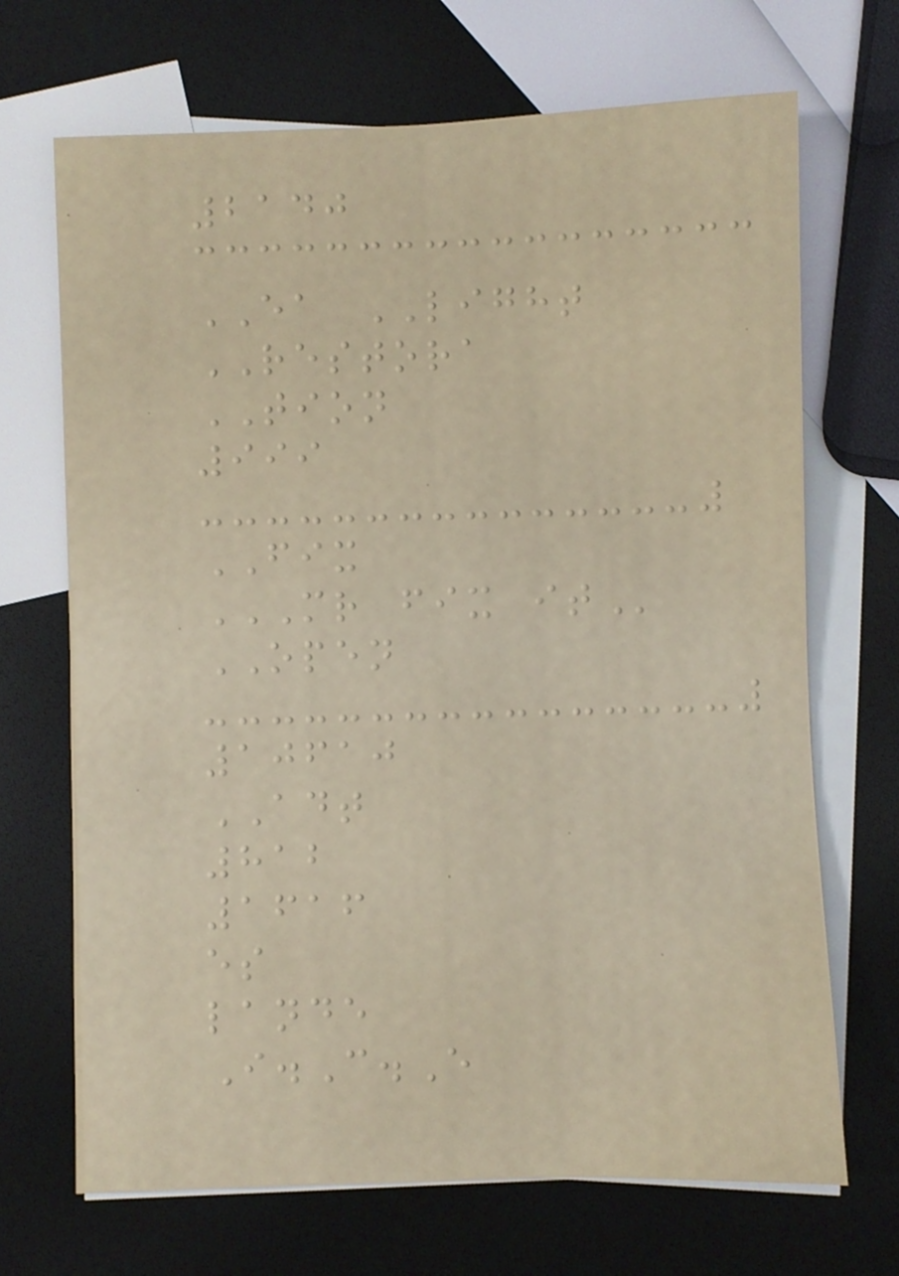2140
EA LIGHT
RESTORA
TION
999
FIX
MR FIX IT
OPEN
10610
ADT
812
1616
es
lande
I.C.E
